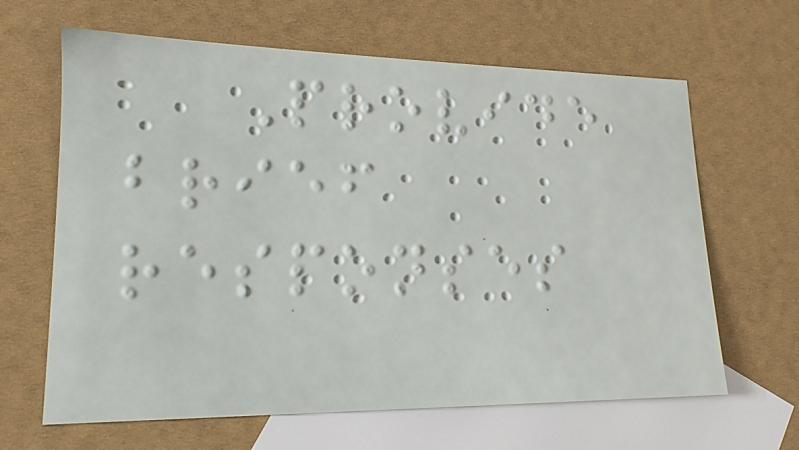Provide
brief
responses
